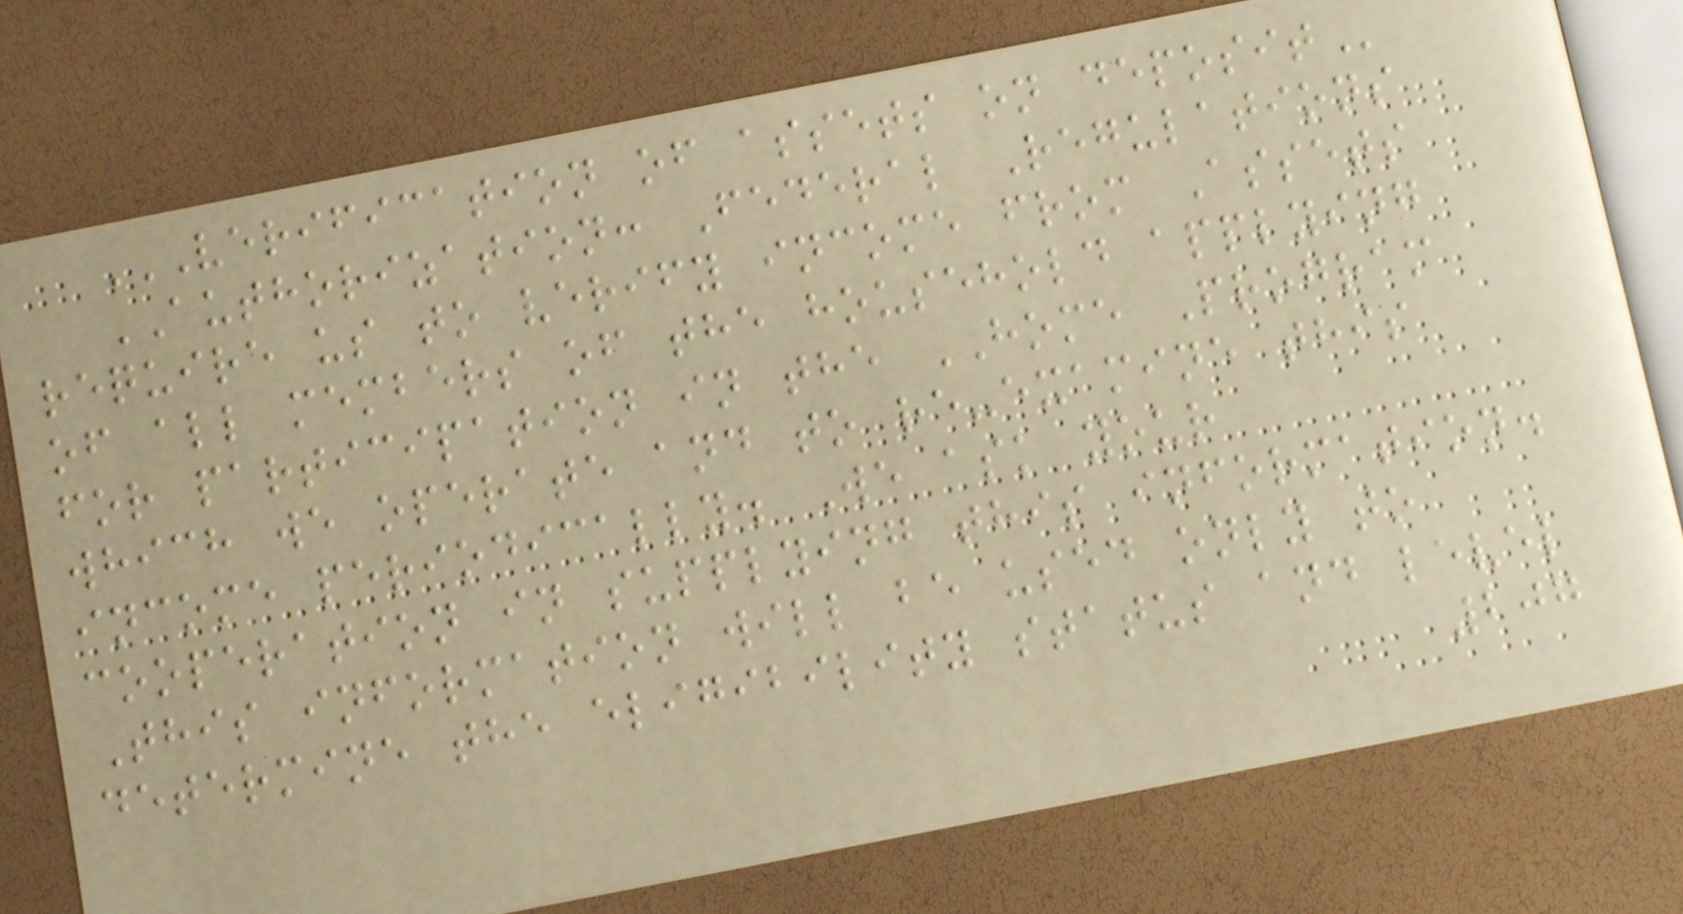VERIFICATION OF ASSETS ON DEPOSIT
AUTHORIZATION: Federal Regulations
require us to verify income from Assets
of all members of the household applying
for participation in the HOME Program
which we operate and to re-examine this
income periodically. We ask your
cooperation in supplying this information.
This information will be used only to
determine the eligibility status and level
207
